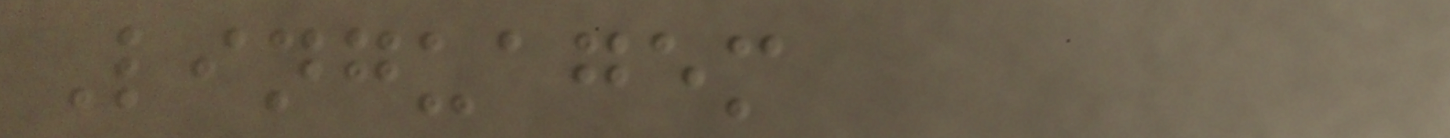Linguagem
